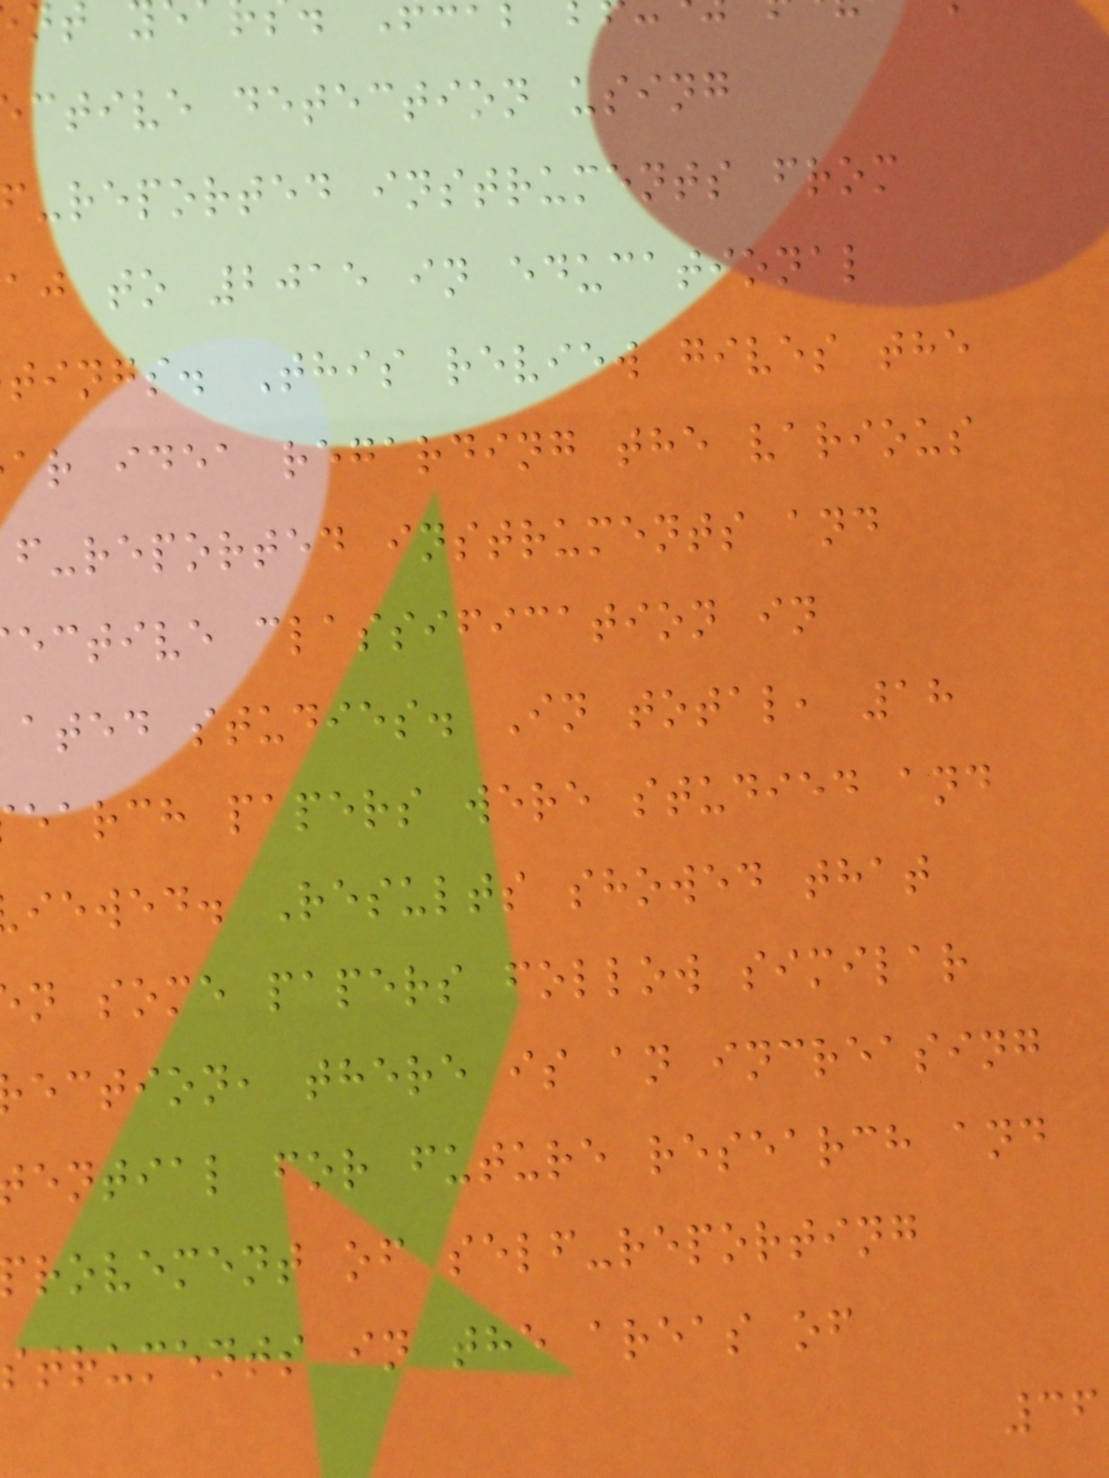ctive detection using
f-reported instruments from
aj to 2015 in educational
tings. This review gives the
ar idea regarding the various
f-reported instruments and
ective classification in
ated studies. In total, 18
earch papers were studied and
iewed. Results showed that
n some papers follow similar
ection, there is an increasing
ential for future research and
rovement of self-reporting
struments in the areas of
36
